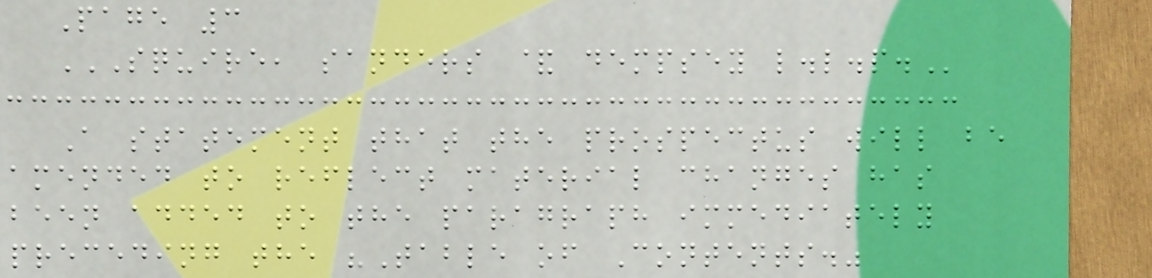Page 3
SQUIRE, SANDERS & DEMPSEY L.L.P.
A statement that the prospectus will be
amended to reflect material changes has
been added to the paragraph immediately
preceding the "Table of Contents."
